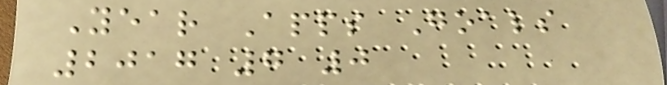Year Apps Goals
2017 7 0
